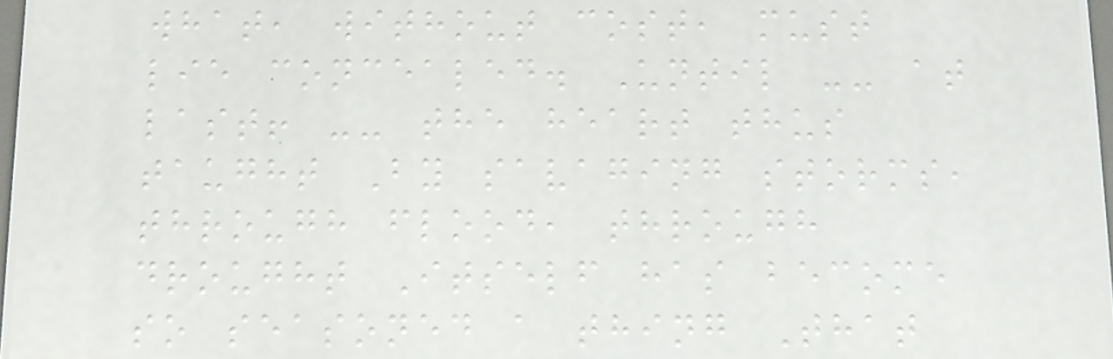what, without cost, must
lie concealed. Until -- at
last! -- the heart thus
taught By savaging storms,
through flood, through
drought Itself has become
so seasoned a thing That
